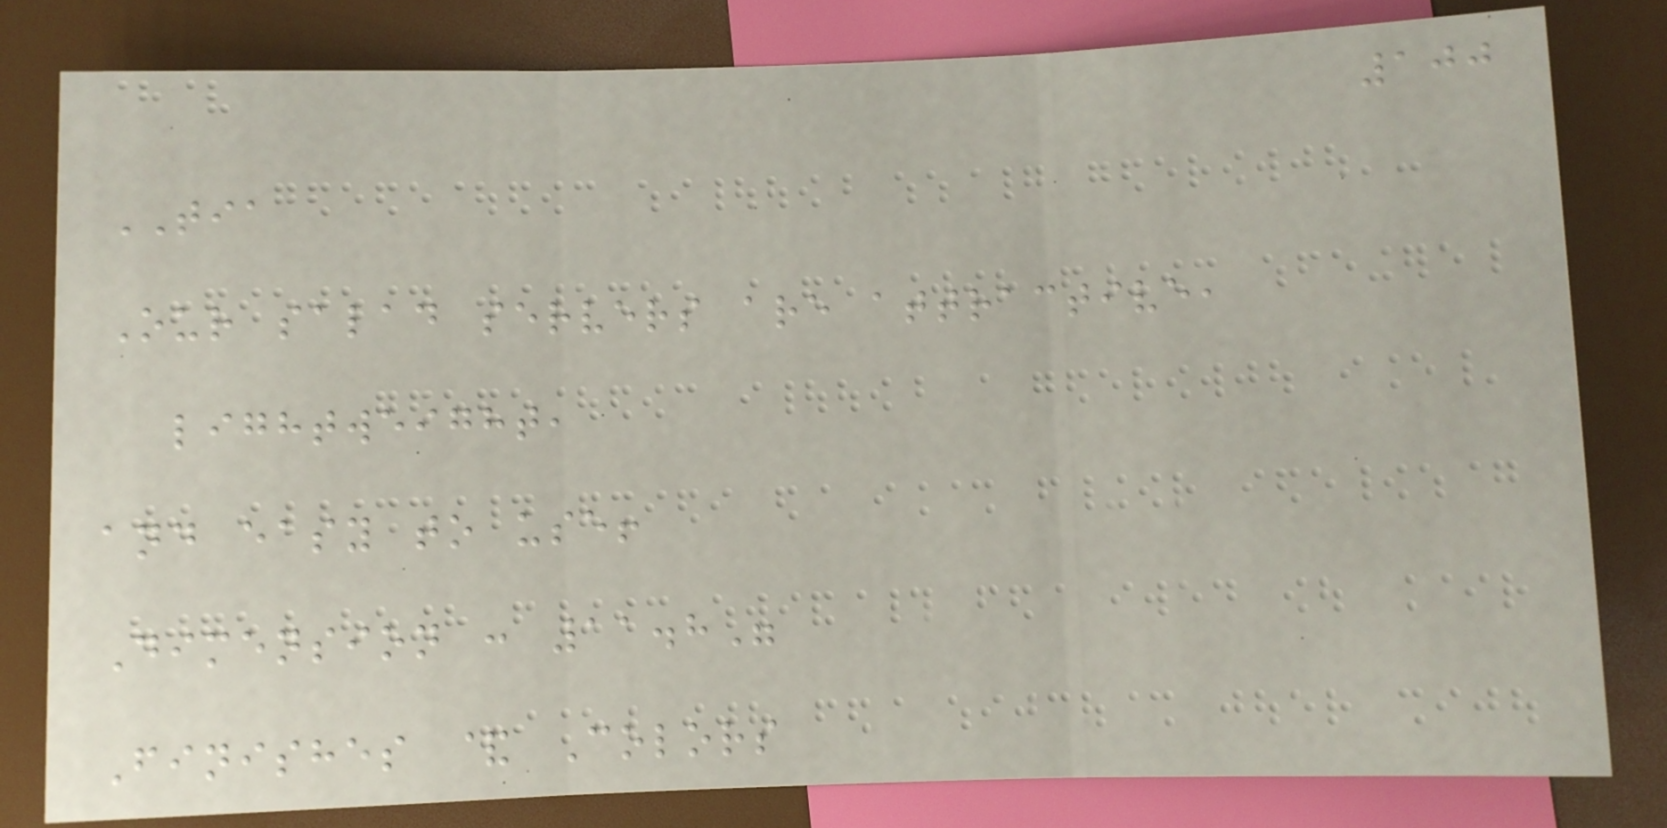100
TIA
Our salad servers are attractive,
lightweight,
and easy to use!
Dimension : 11.8"
Finishes & Colors
